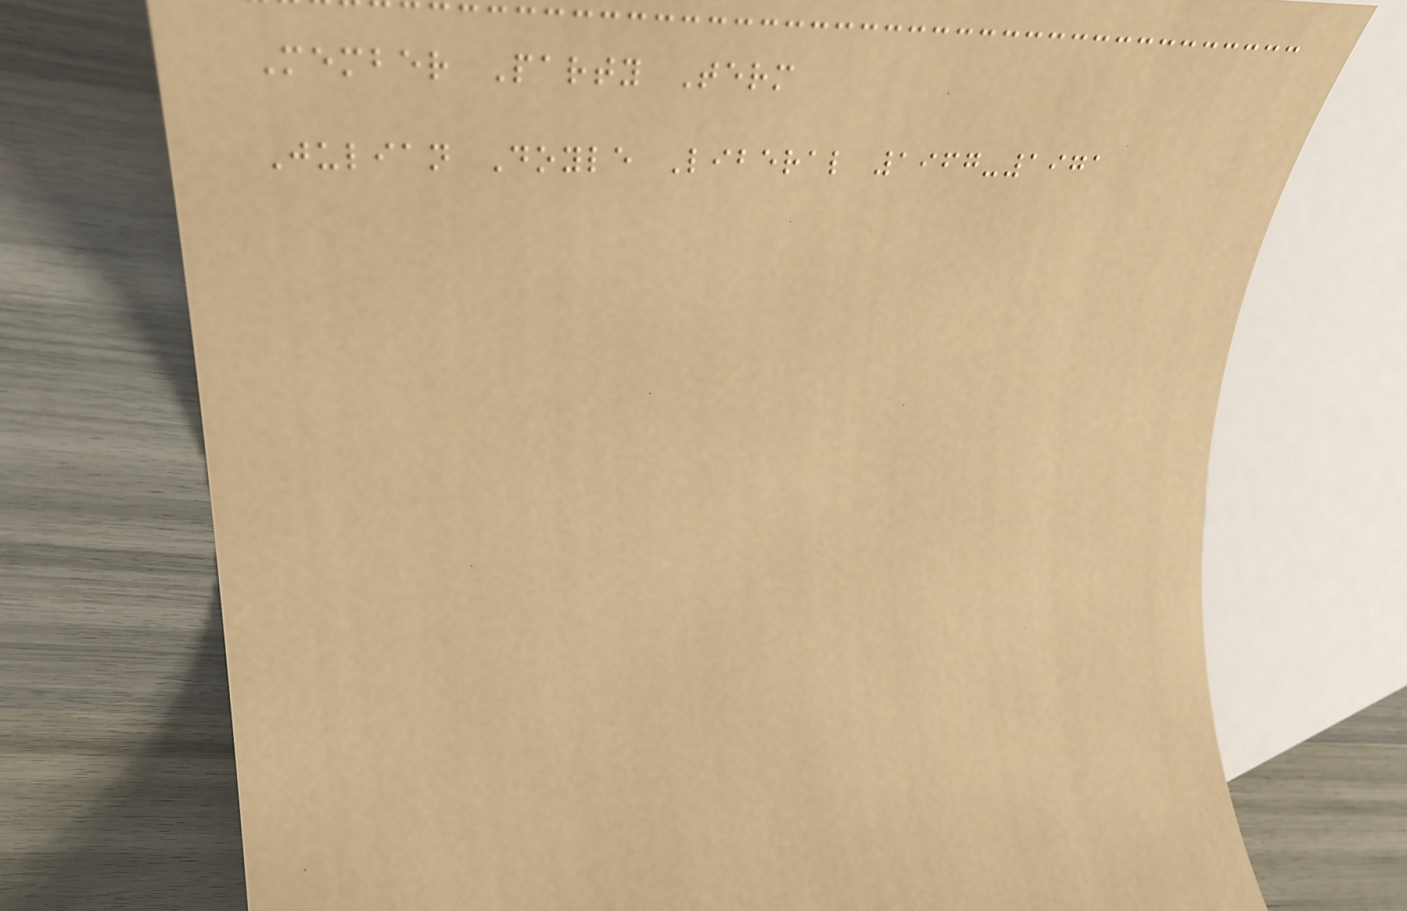Member Party Term
Julian Doyle Liberal 1967-1971
